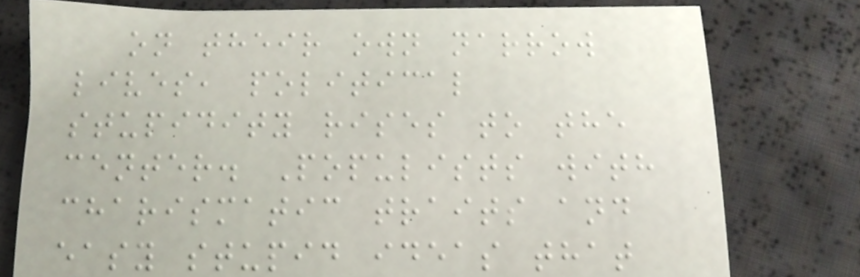on their own narrow
lives, political
stupidity rises to the
center. Populists with
charismatic traits and
easy stupid ideas that
